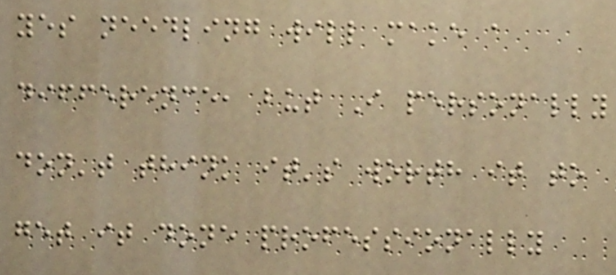yes needling will make a
difference, but I personally
don't think it's worth it to
get it done professionally
